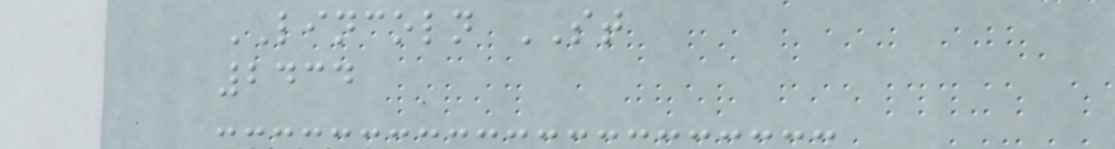LINCOLN ST
2434
